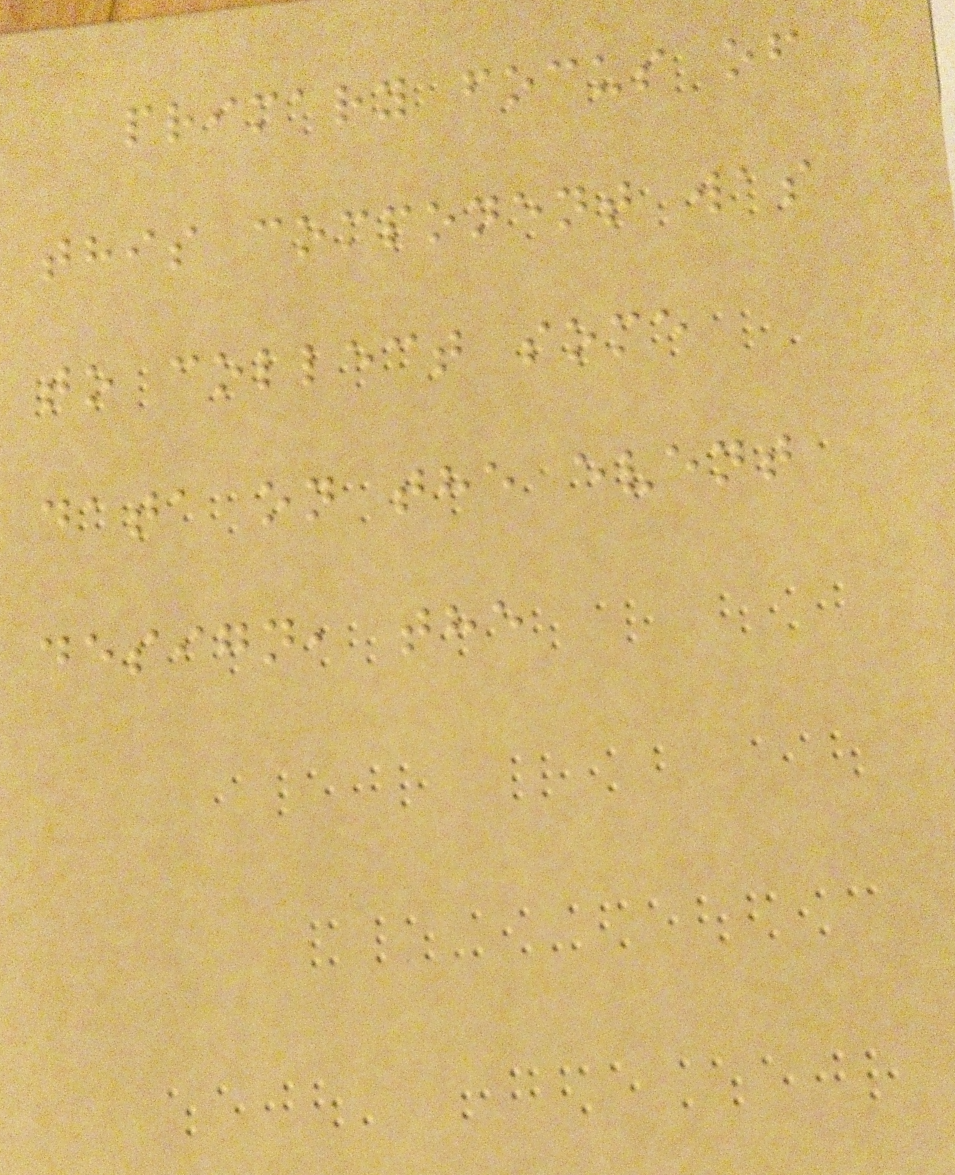primary focus of
this component was
to collect some
data on the event
design, the
